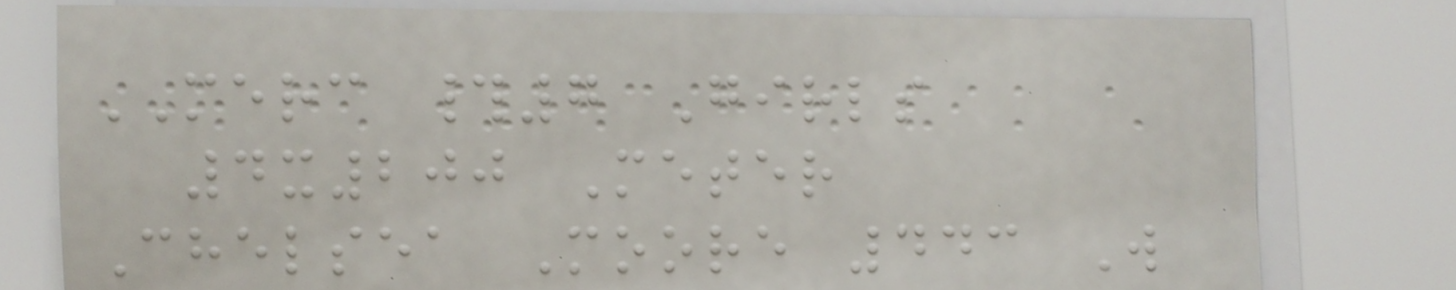MERC #7 Girls
4x200 Meter
Chelsea Moore 443 W
